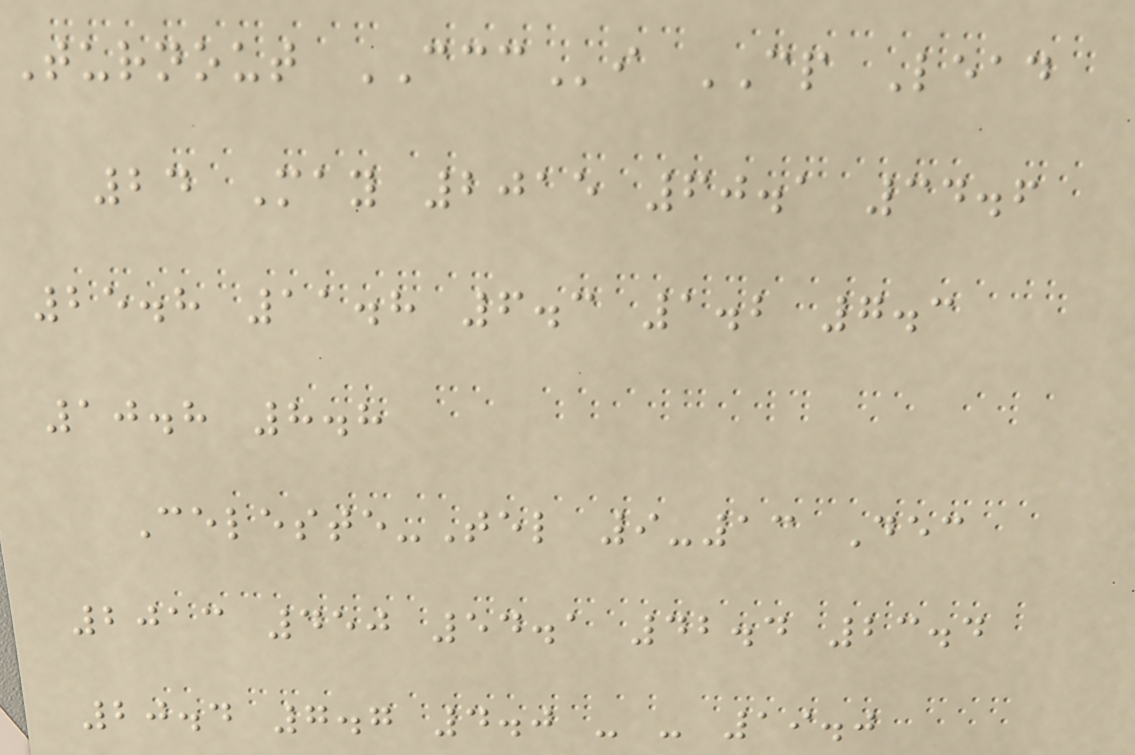Turnout CCCi CP Lead
24 May 2015 60.1 34.6
25.8 11.8 6.3 1.2 7.3
10.8 8.8
Celeste-Tel 9-13 Dec
2013 450 54.1 42.4 23.4
20.4 7.7 4.0 - - 19.0
